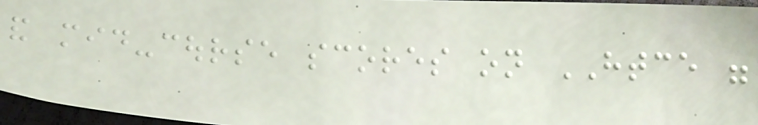and mid-course scores on HTCE were
